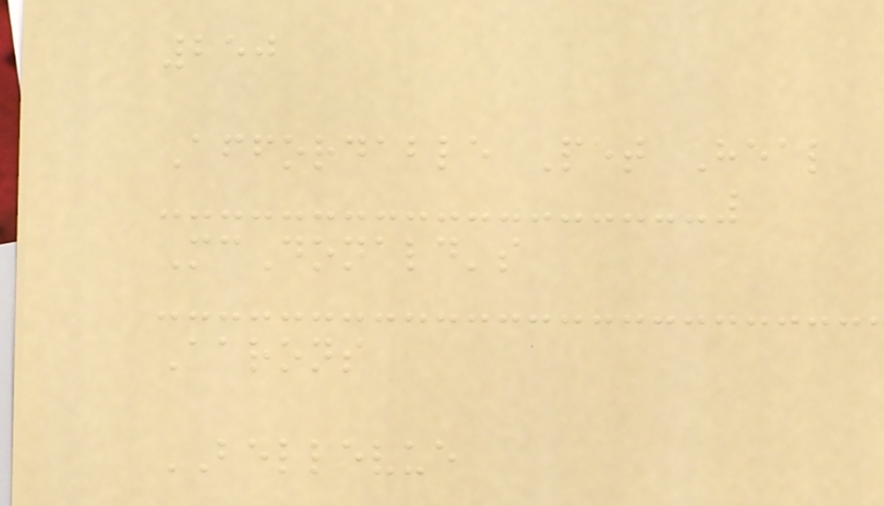250
Affordable Pet Heal
McDonald's
Aarons
BELLEVUE
